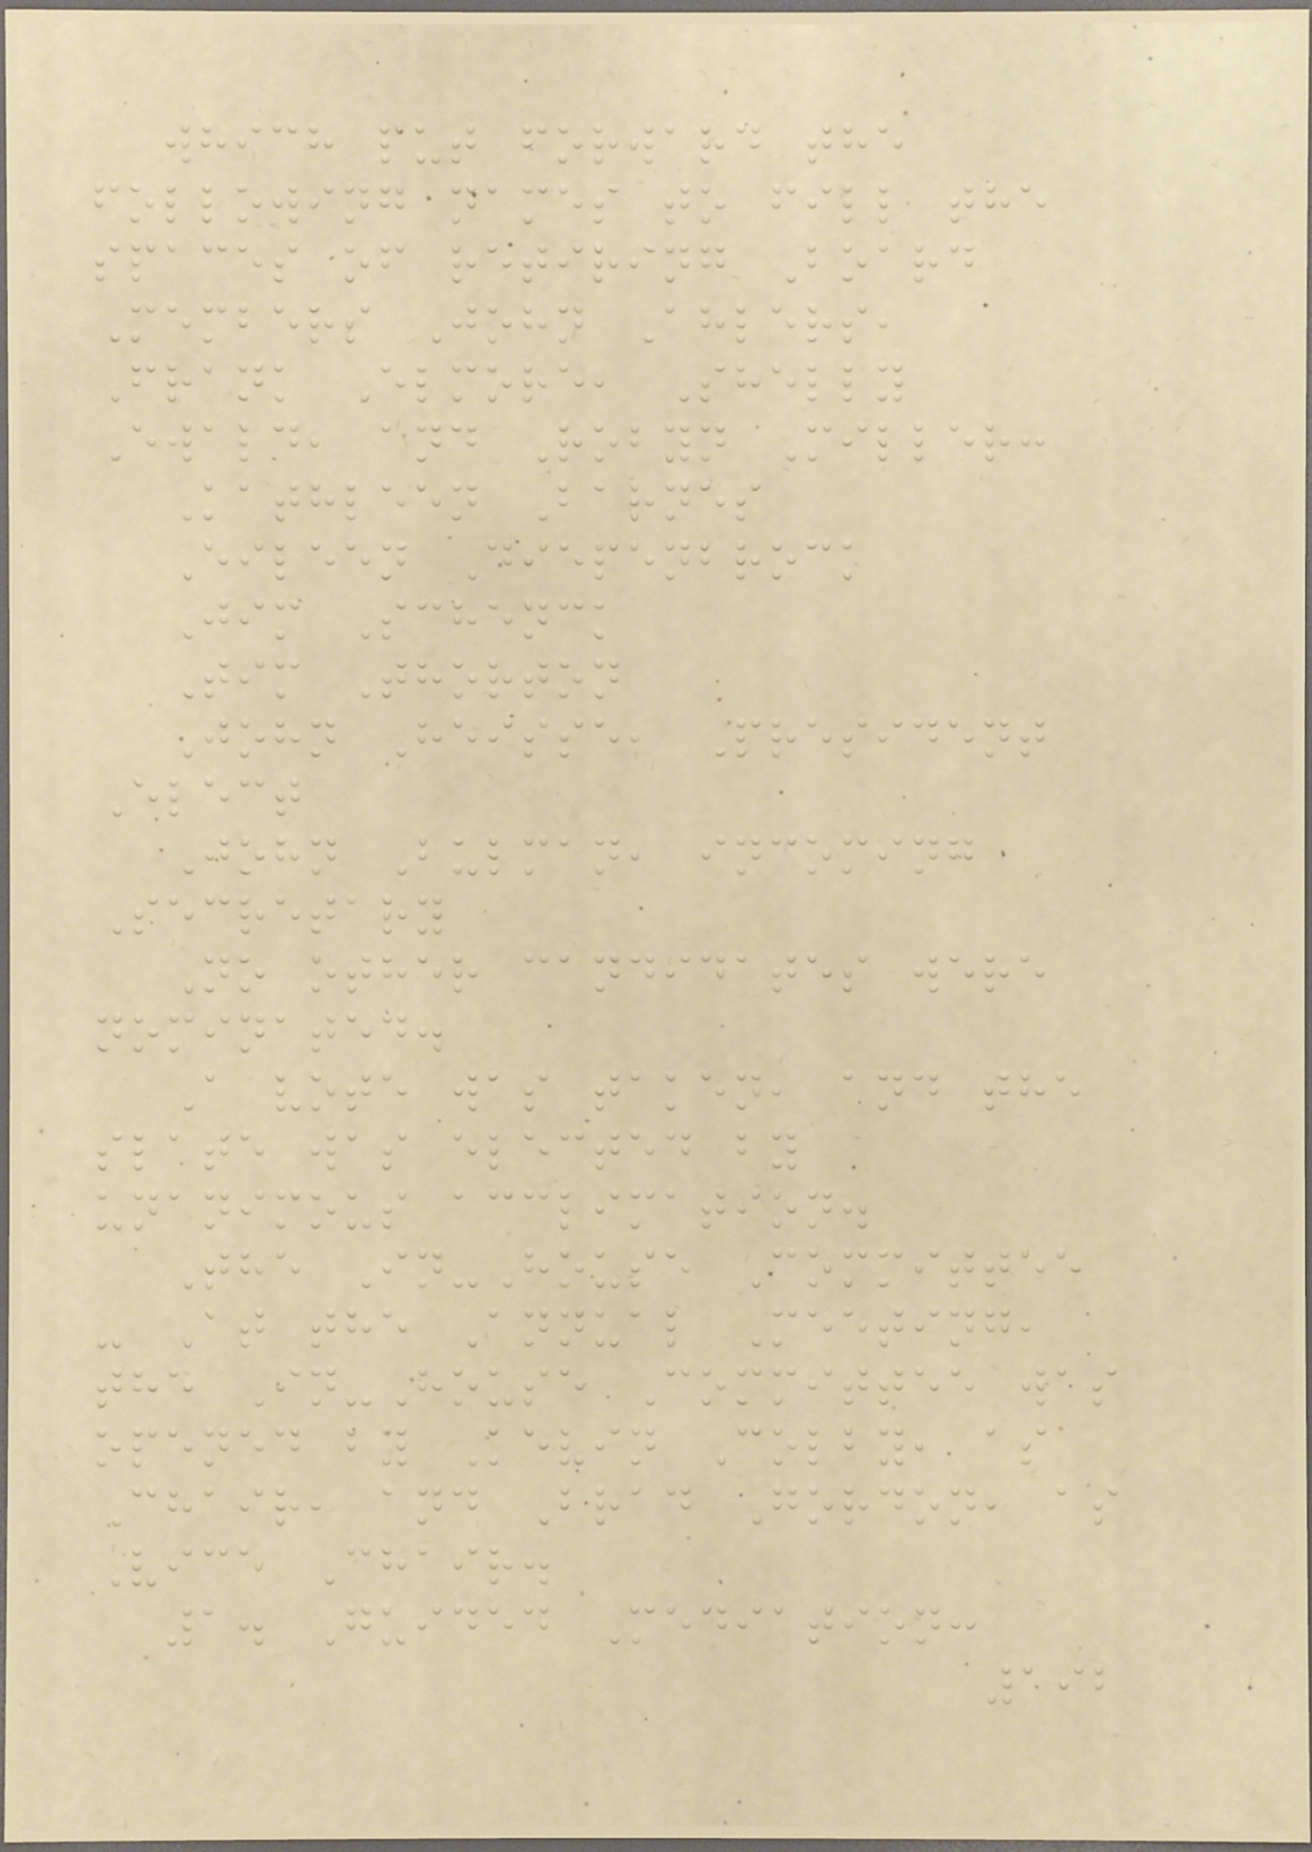which put forward the
following names to fill the
spaces of retiring Board
Members John Ahlers,
Frank Elmore, Shelly
Ewald, and Robyn Miller:
Kathleen Barnes
Eileen Diepenbrock
Jim Schenck
Tim Thorton
John Heisse, President
Elect
John Bulman, incoming
Secretary
No other candidates were
nominated.
A vote was taken, and the
slate was elected by
unanimous acclimation.
The In-House Committee
- At the Annual Meeting,
the In-House Committee was
opened by Kevin Colby, as
Chair, and Brad Gordon, as
Vice Chair.
1. Guided Mediation:
192
